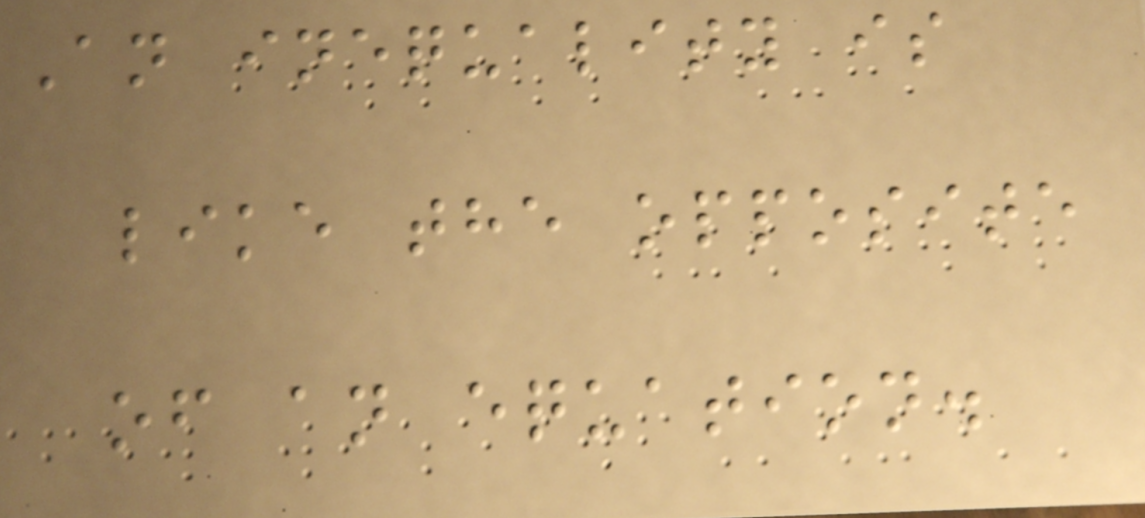An inequality is
like the opposite
of an equation.
